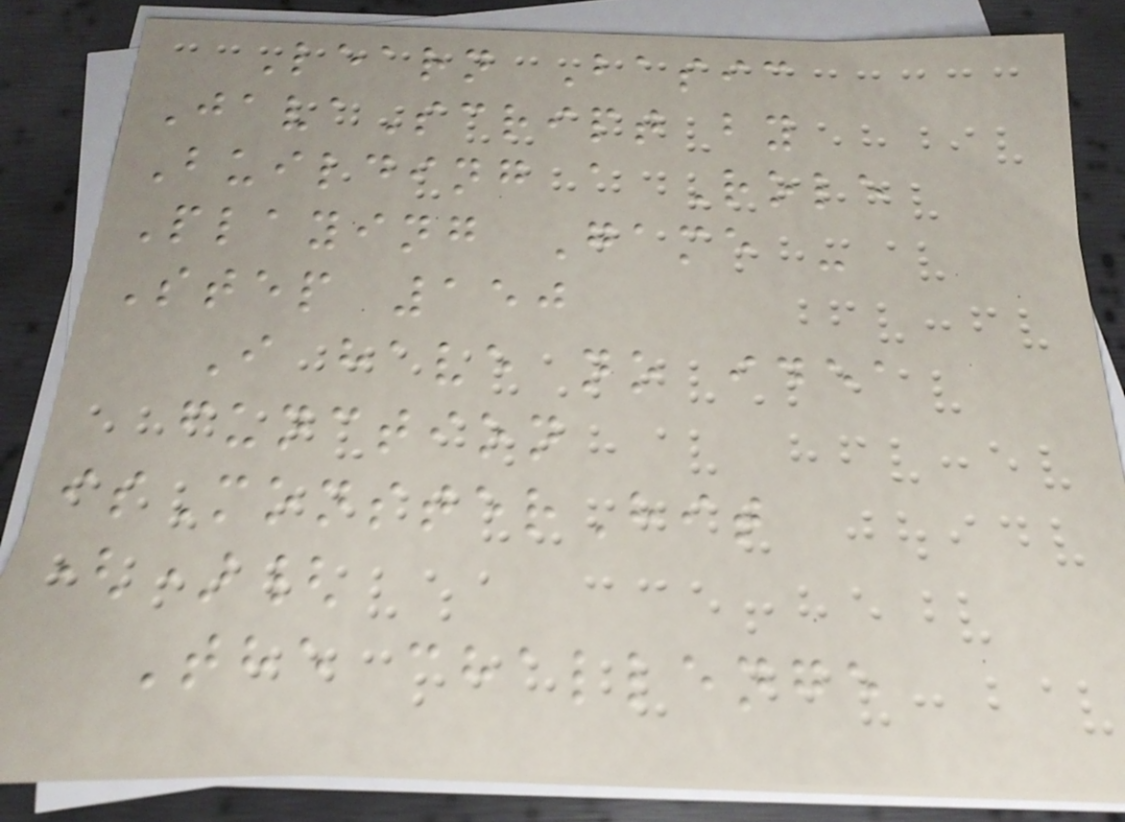Learn Basic
JavaScript by
Building a Role
Playing Game -
Step 150
I have no idea
function
isMonsterHit
(){
The challenge
